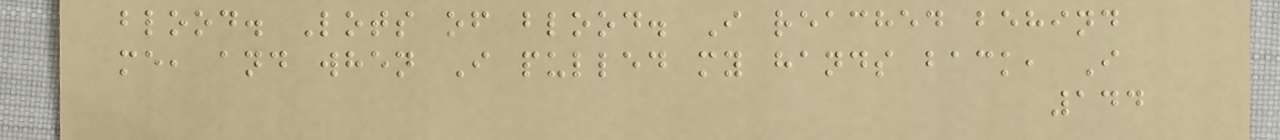blood. Lots of blood. I reached behind
me, and when I pulled my hands back, I
144
